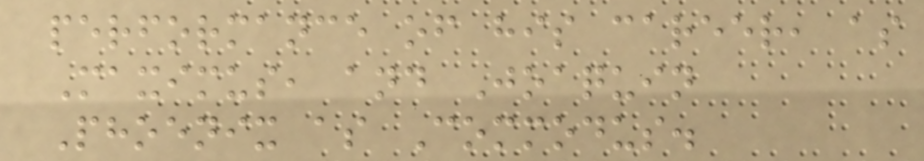performance of his career, as
Maximus, and Joaquin
Phoenix as Commodus.
